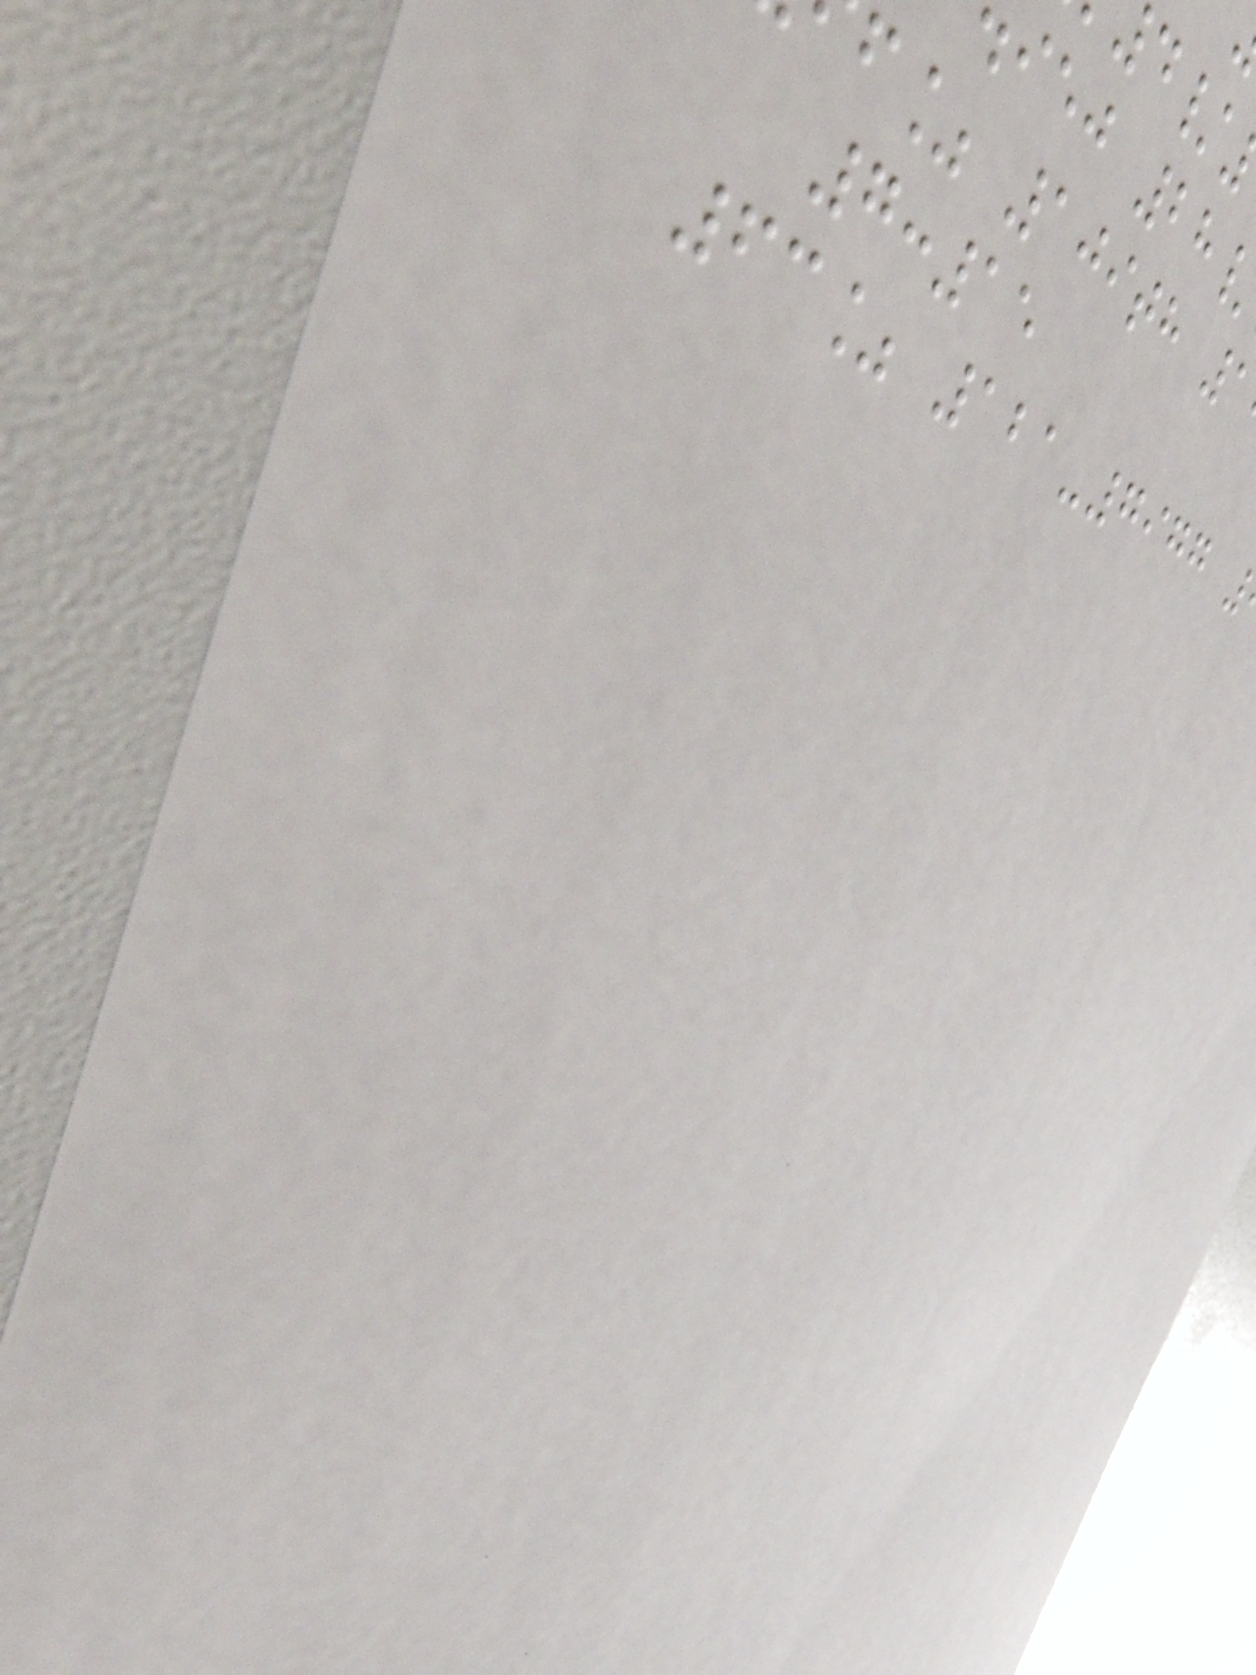iej 28
f% 109th
7:15
63% 121-7977
